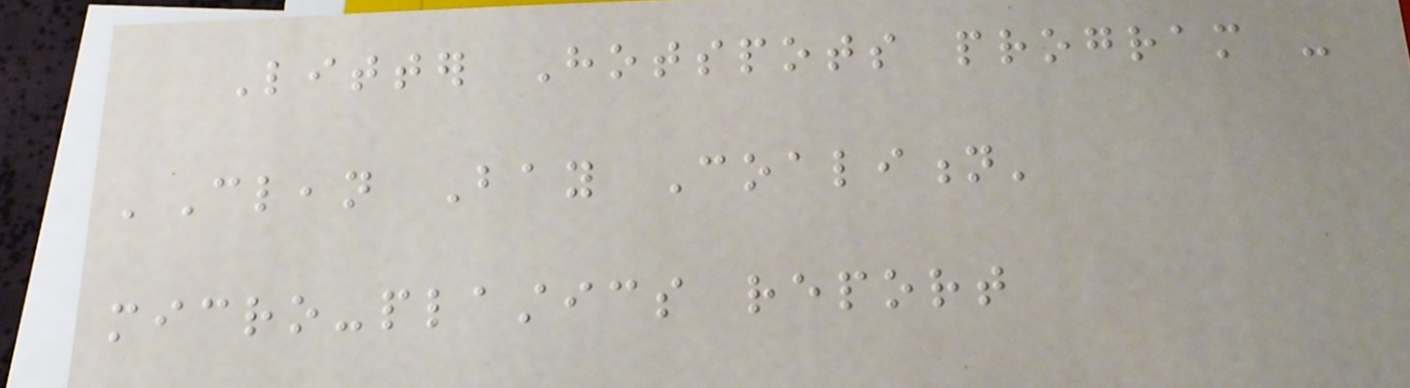Litter Hotspots program -
'Clean Bay Coalition'
micro-plastics report
